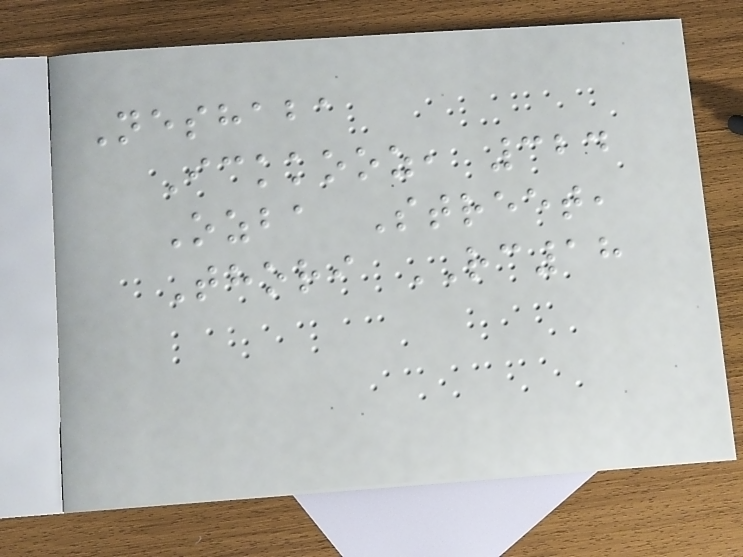Neshaba
Ickkooz, 324
Ozba Street,
Thori RC18
